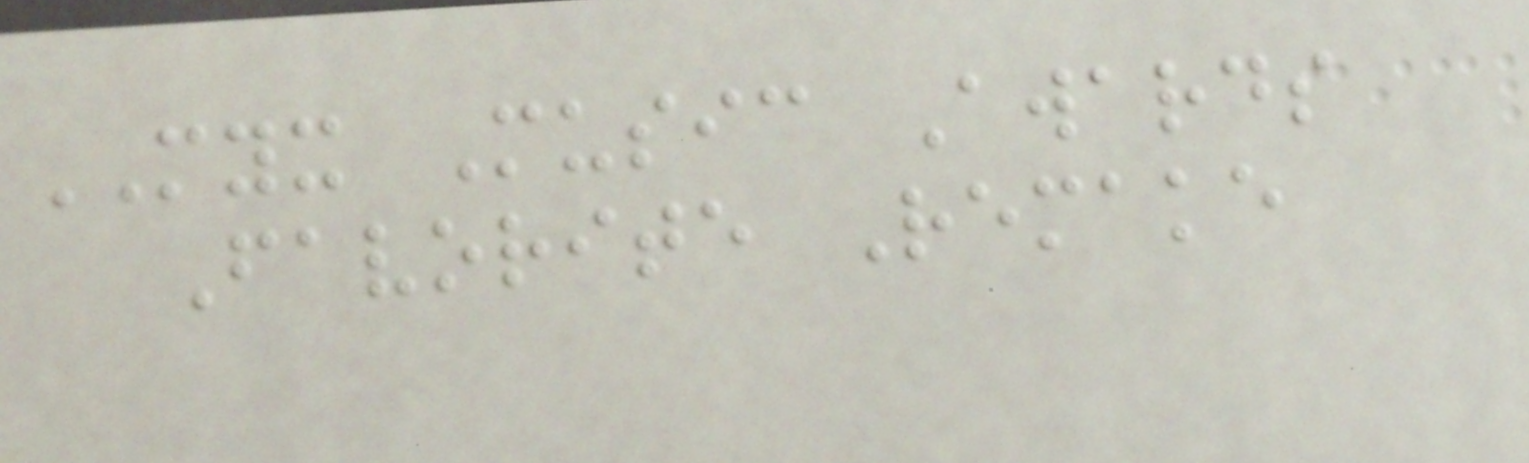MYX Music Awards
Favorite Remake
